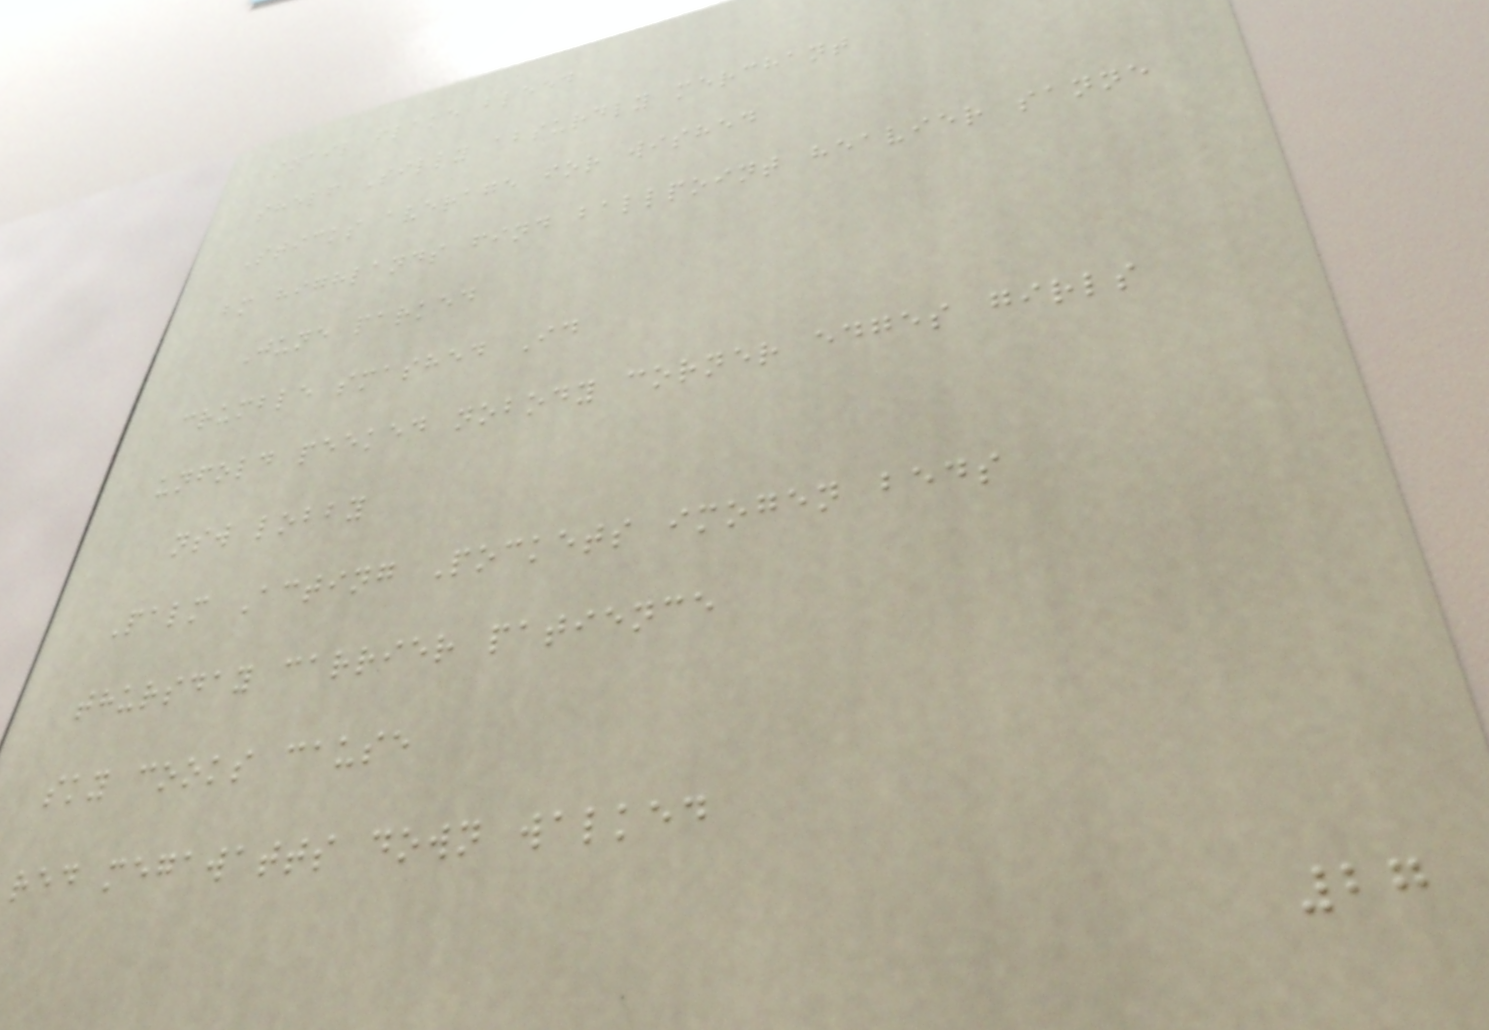snail flake bleed
shelf Silly absurdly merchant
Sticks average for wished
bm highlands find ballpoint heavier sanne
June parked
crumble smashed Id
unfold peeked nobody corner edges girls
nsw lobby
Palm Acting Pockets imogen beds
thursday carrier patience
sky cooks cause
red megawatts down walked
27
